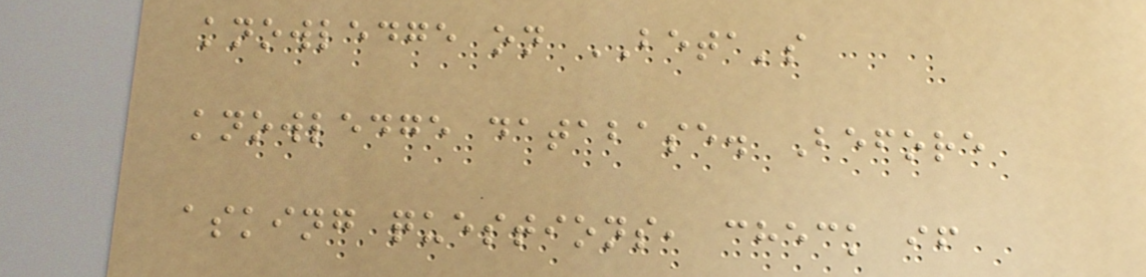knowledge on BETA's
knowledge database. Before
asking questions, check if
